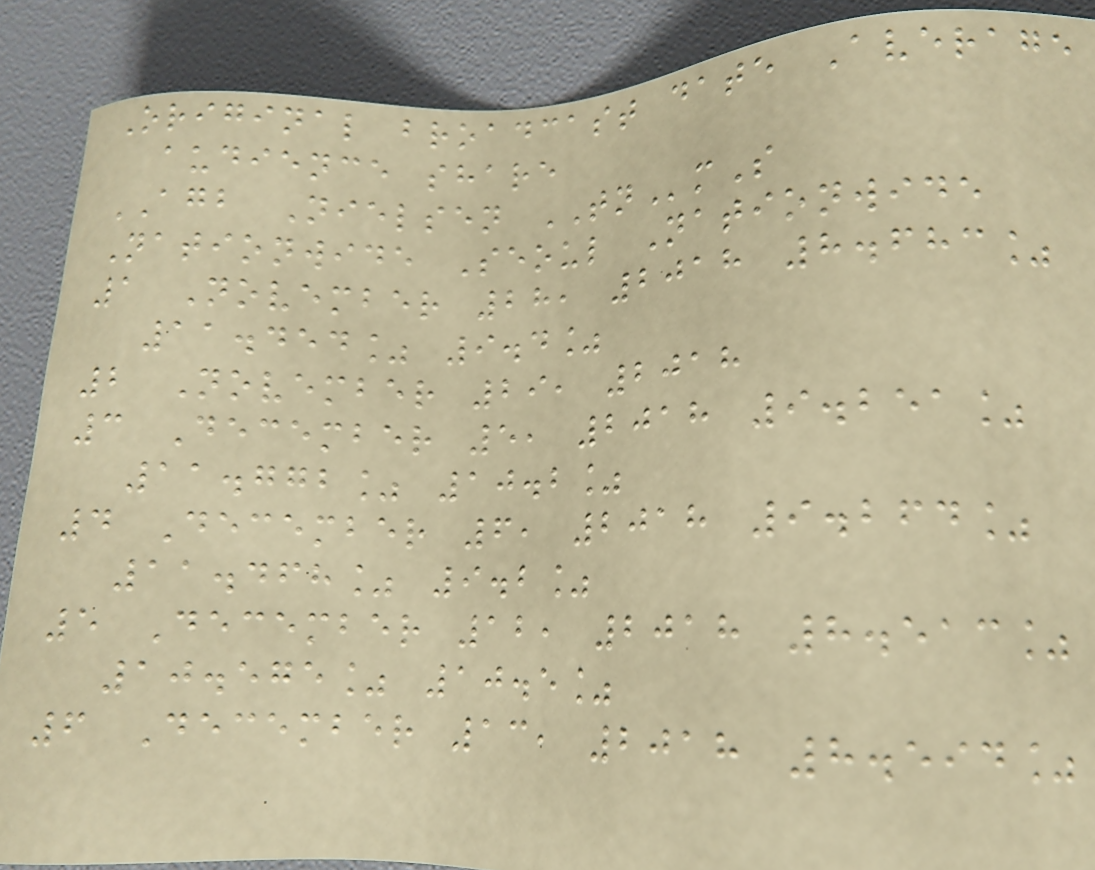Original broadcast date Average
audience share
AGB Nielsen TNmS
Nationwide Seoul Nationwide
1 November 28, 2018 8.683%
11.454% 9.4%
2 November 29, 2018
3 December 5, 2018 9.251%
11.772% 10.2%
4 December 6, 2018 9.264%
11.468% 9.2%
5 December 12, 2018 8.513%
10.575% 10.5%
6 December 13, 2018 8.594%
